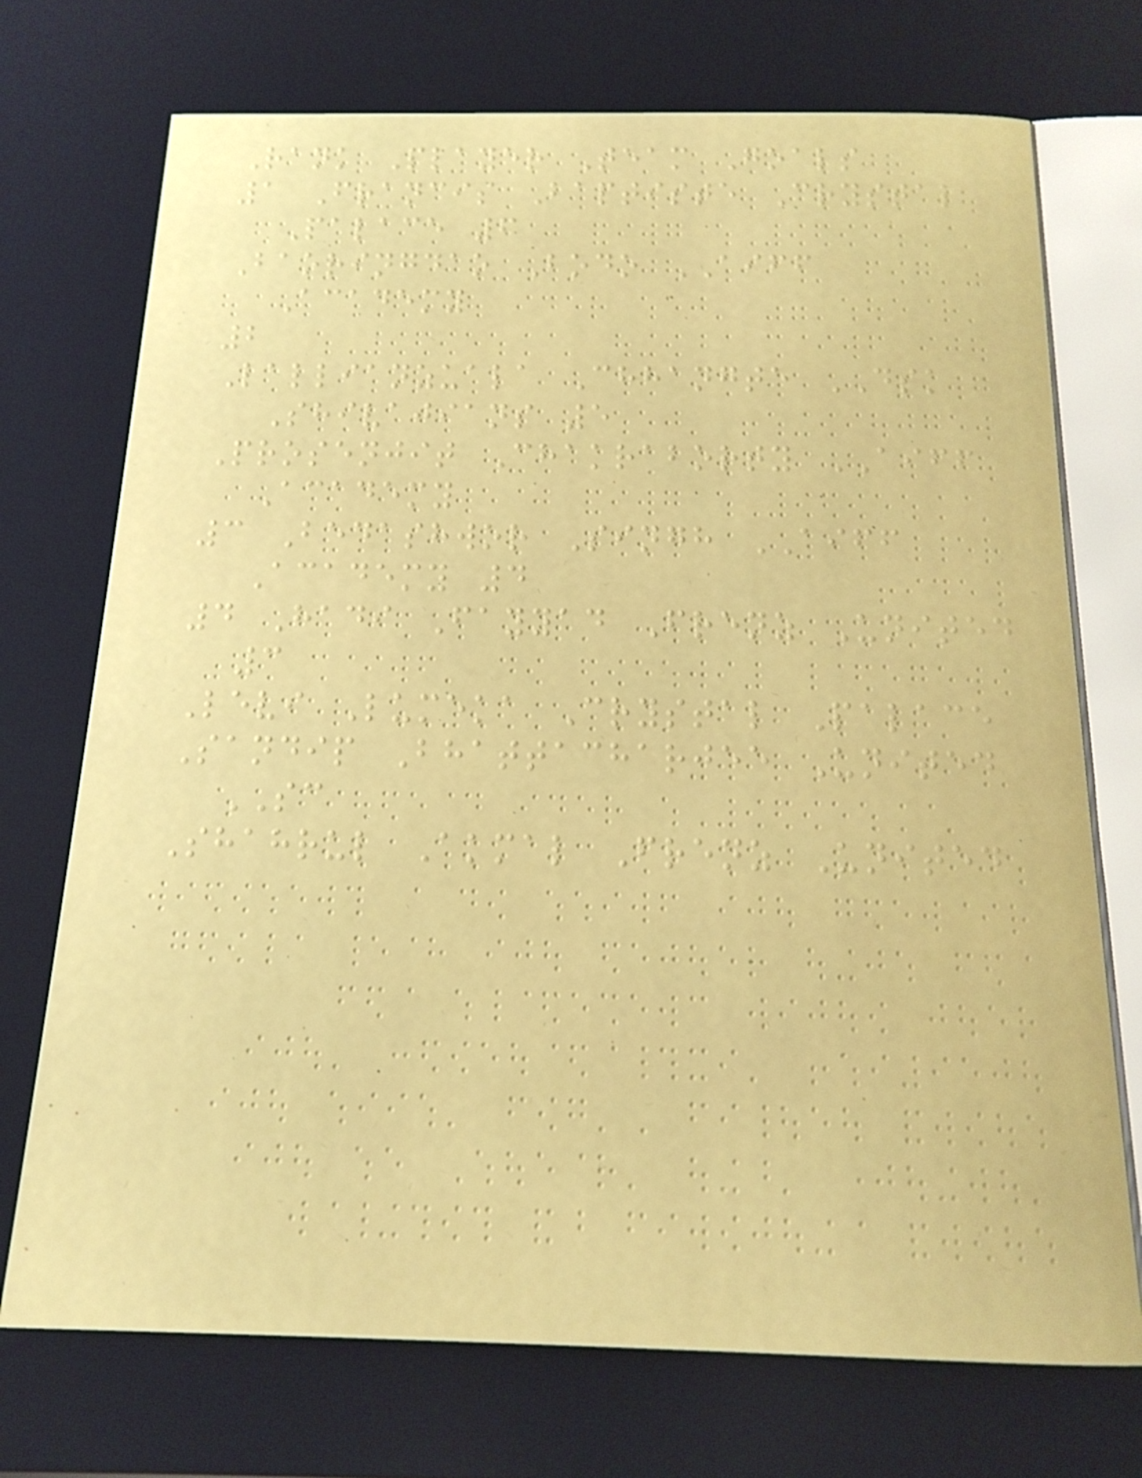Rank Player Team Goals
1 Francis Baptiste Crystal
Palace 6
Baoringdao Bodo AIFF
Academy
2
Lallianzuala Chhangte DSK
Shivajians 5
Prosenjit Chakraborty AIFF
Academy
3 Bedashwor Singh AIFF
Academy 4
4 Hadi Fayyad Frenz United
3
Levi Lumeka Crystal Palace
Sandip Bhattacharjee United
SC
Shahrul Akmal Frenz United
